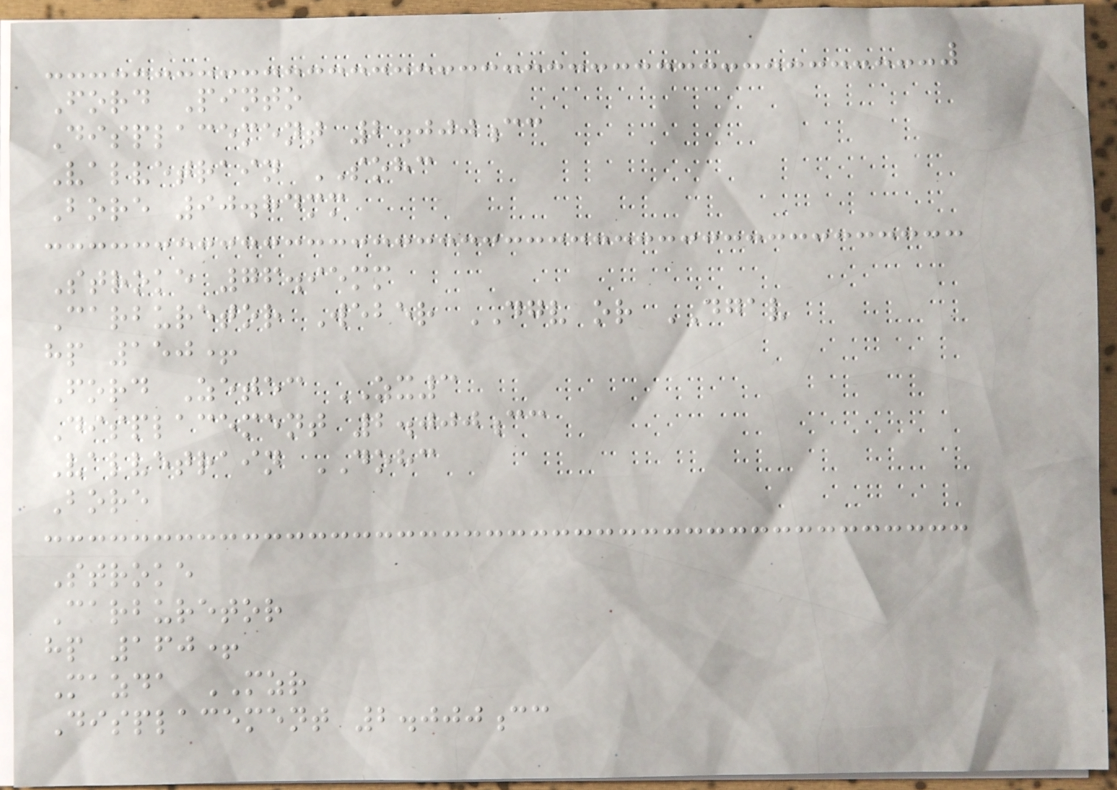Ford Pinto
Displacement 2.000cc
Valvetrain SOHC
Bore 90.84mm
Stroke 76.95mm
Carburetor Weber DGV or DGAV
hp 150+
Ford Zetec ZX3
Displacement 2.000cc
Valvetrain DOHC
Bore
Stroke
Carburetor
hp 160+
Mazda MZR
Displacement 2.000cc
